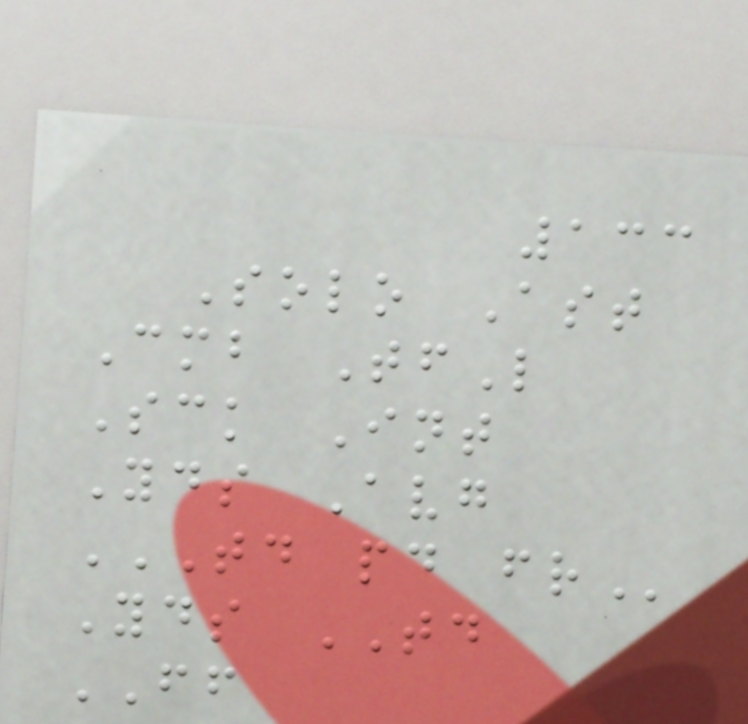133
Solo Ast
Cmb TfL
Sck Int
Yds Avg
TD PD FR
Yds TD
FF
